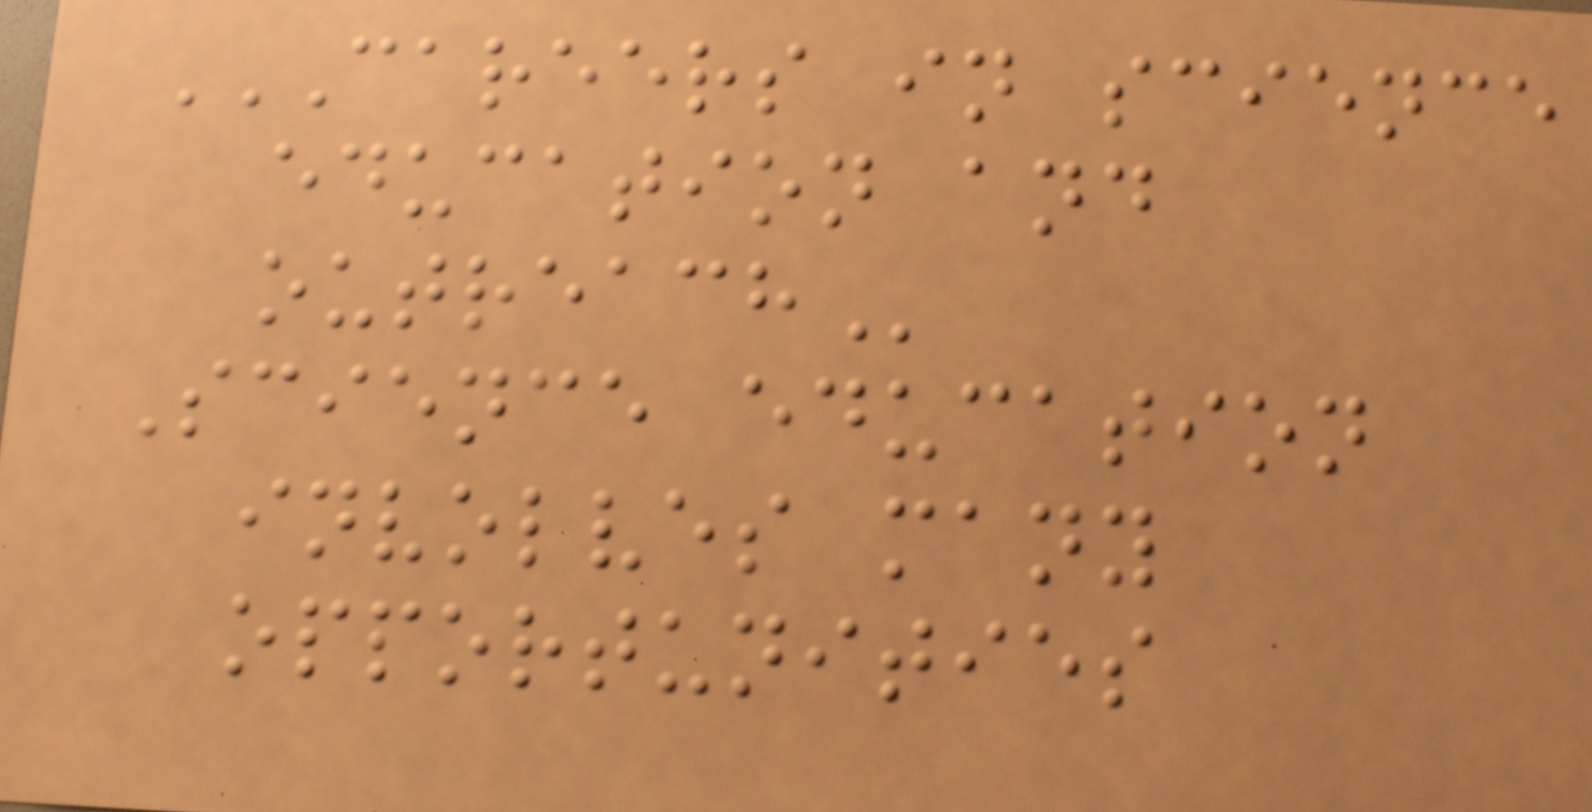CAREERS IN SCIENCE
EDUCATION AND
OUTREACH
Science education
involves many
opportunities
